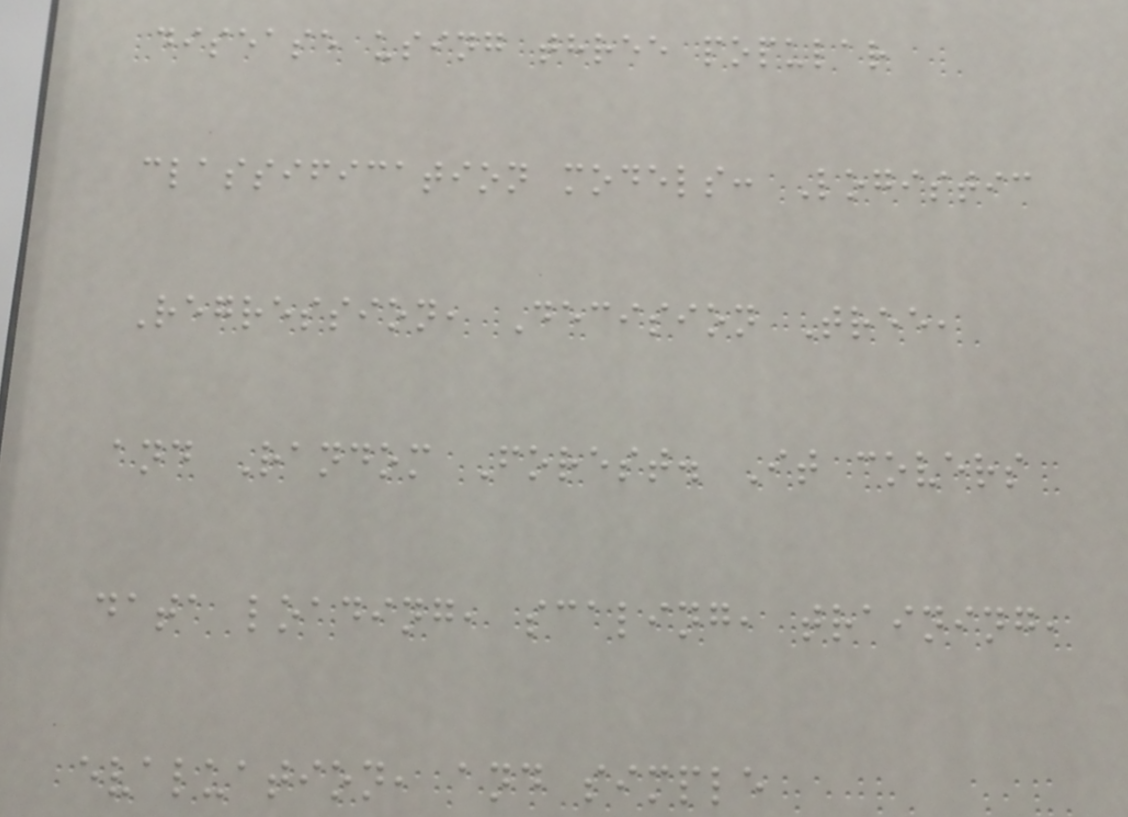disease using three popular
classification models: Logistic
Regression, Decision Tree,
and Random Forest. It covers
data loading, scaling, training,
evaluation, and simple
